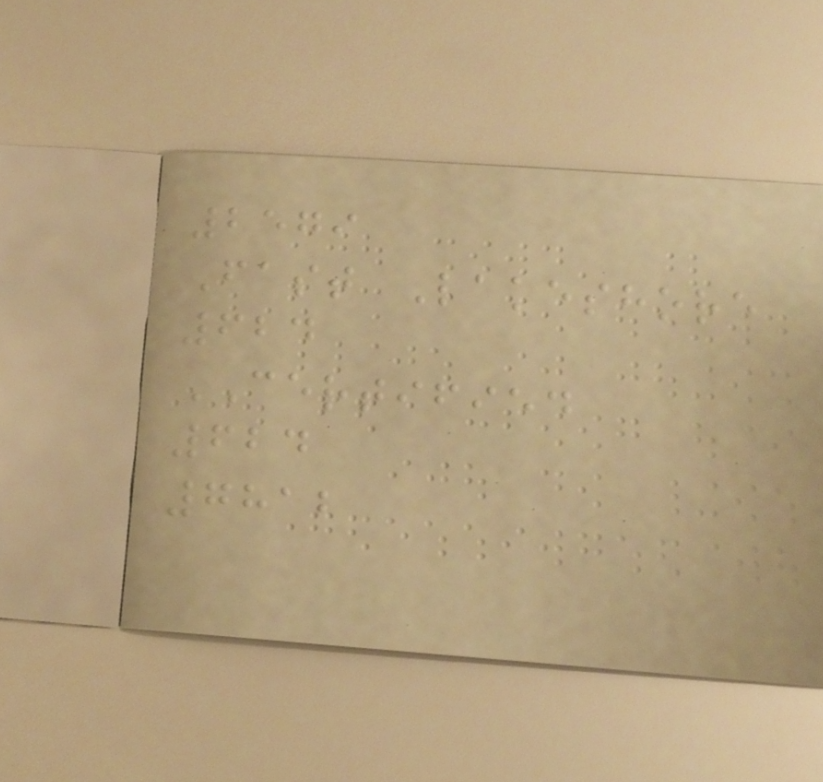2579
Fast Lakeshore
624
CERTIFIED
624
7812
